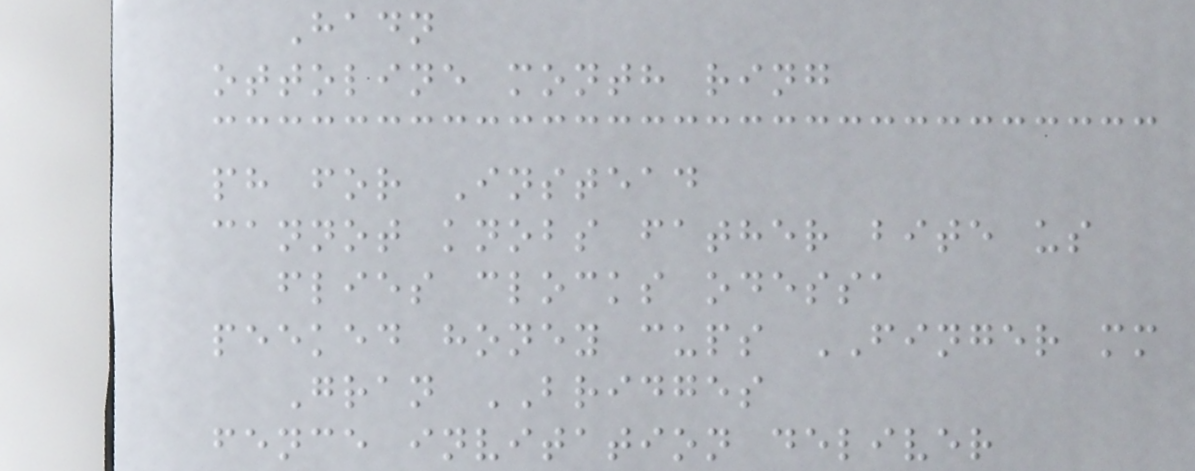Hadn
ottoline month ring
ph for Instead
cannot knobs father bite us
flies clocks odessa
peeked honey cups FINGER mm
Gran BRIDGES
fence invitation deliver
